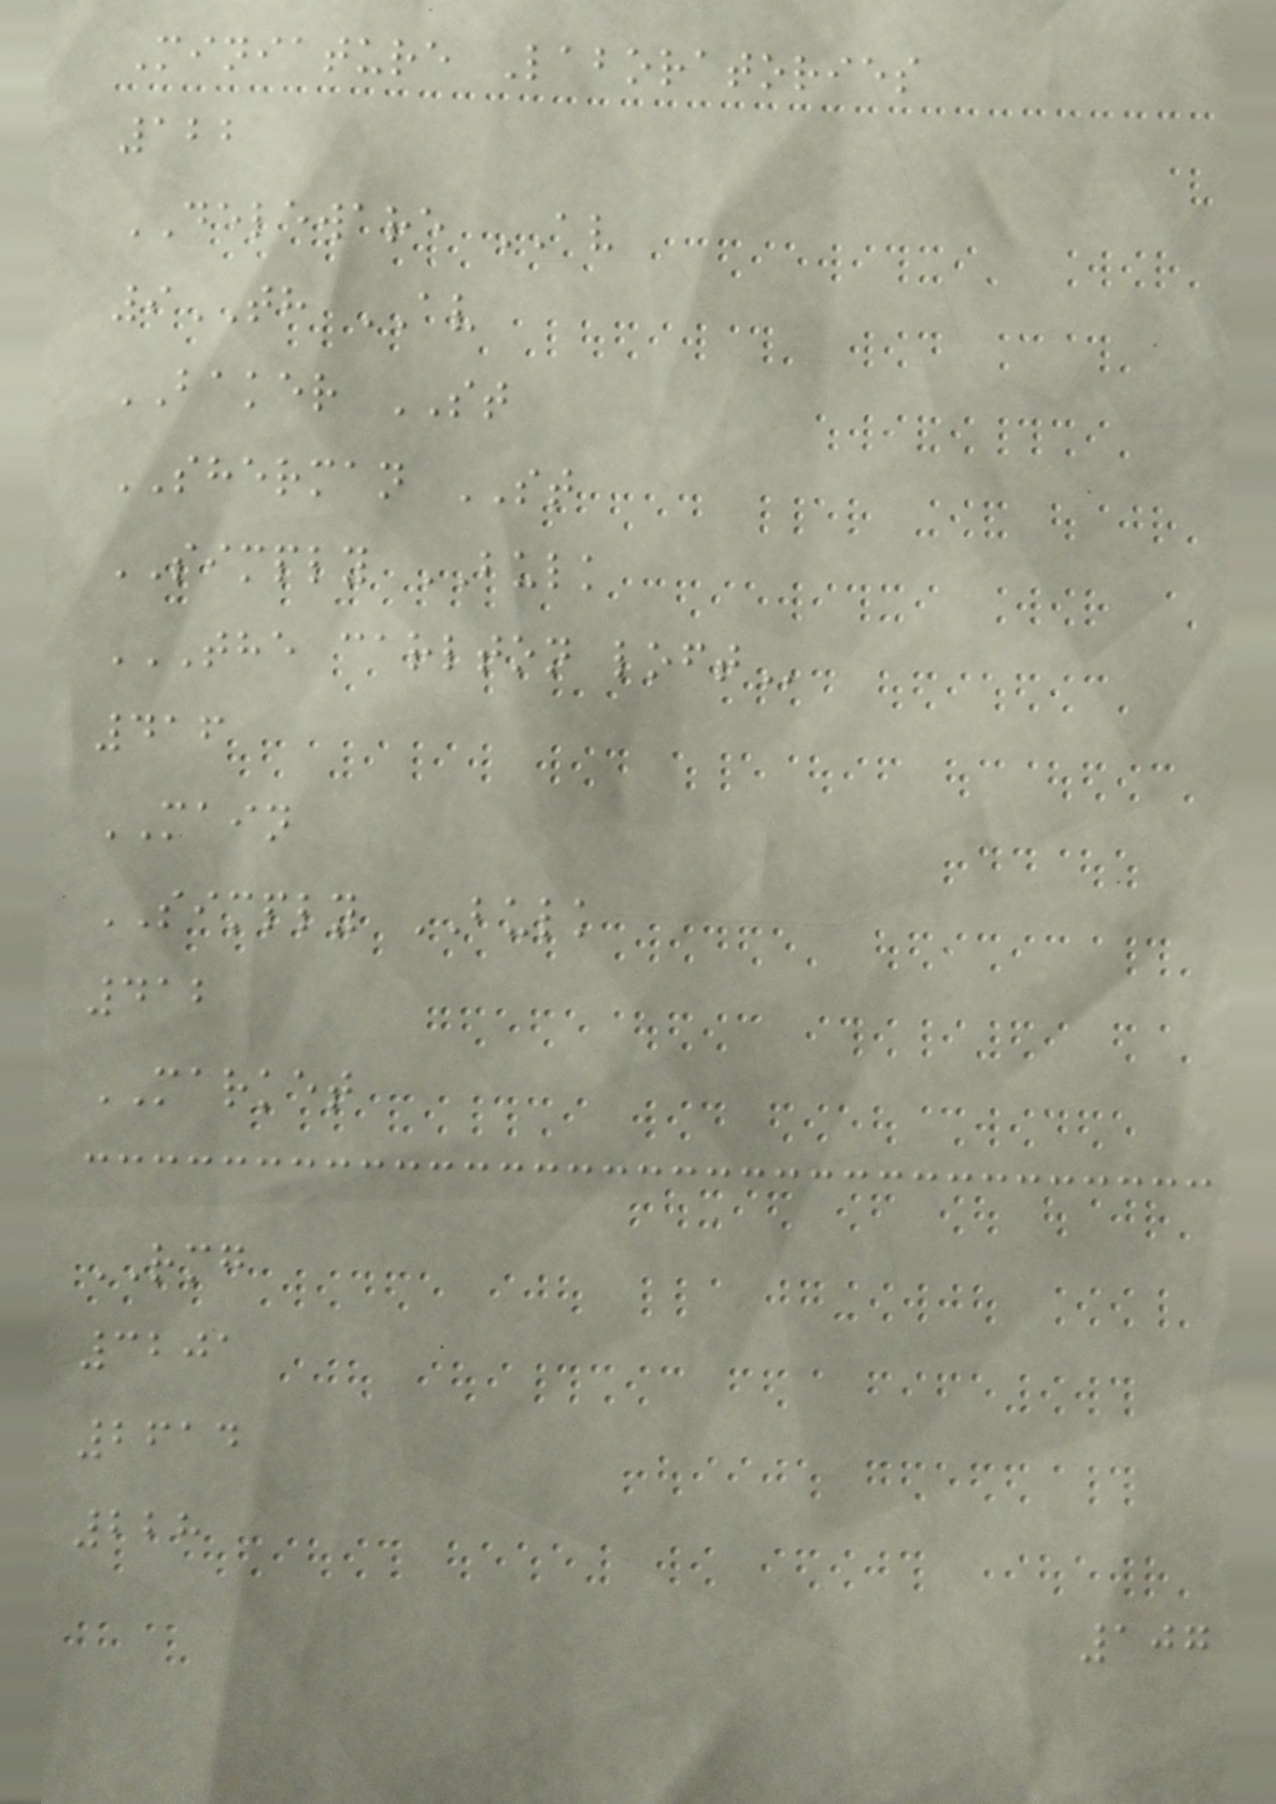Miniature Laboratories
122
DELEWARE AV
9TH AV
BAKER ST
SHERMAN ST
SIMPLY BULK
THE CARLTON LOFT
416
MAIN
SIMPLY BULK
412
MARKET
RMG
3201
2614
228
107
